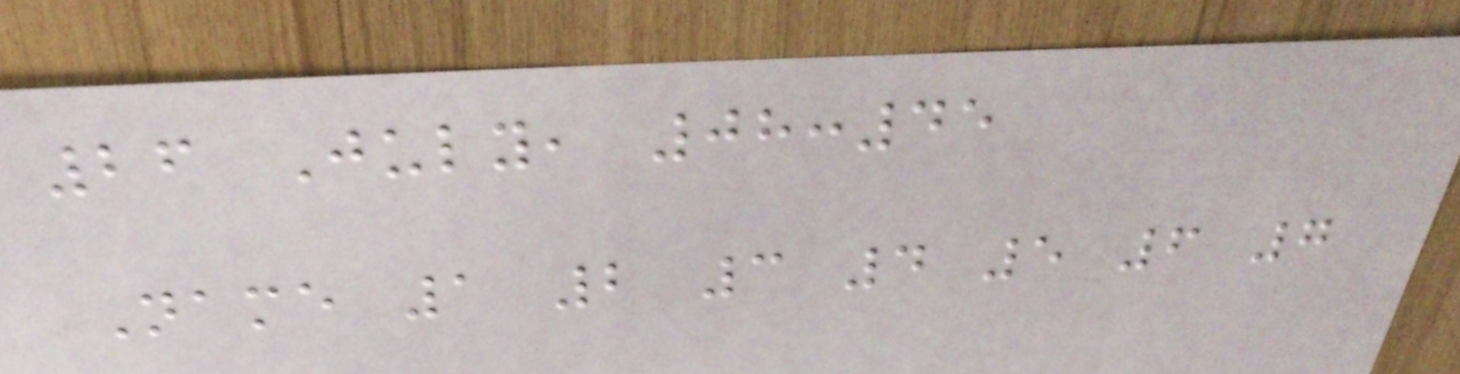26 July, 08:45
Name 1 2 3 4 5 6 7
